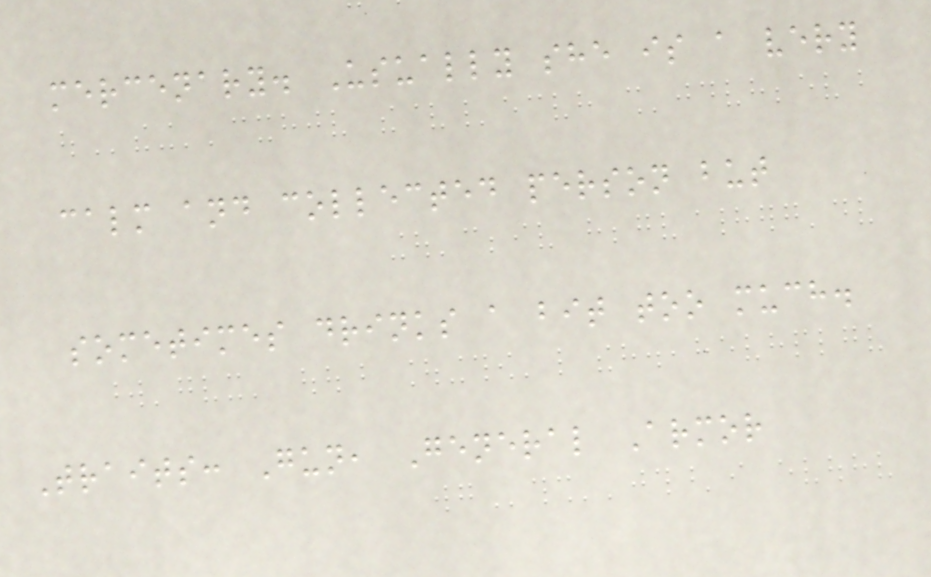mercenary. Usually she is a very
calm and collected person but
sometimes drinks a bit too much.
Traits: Gun, General Armor
